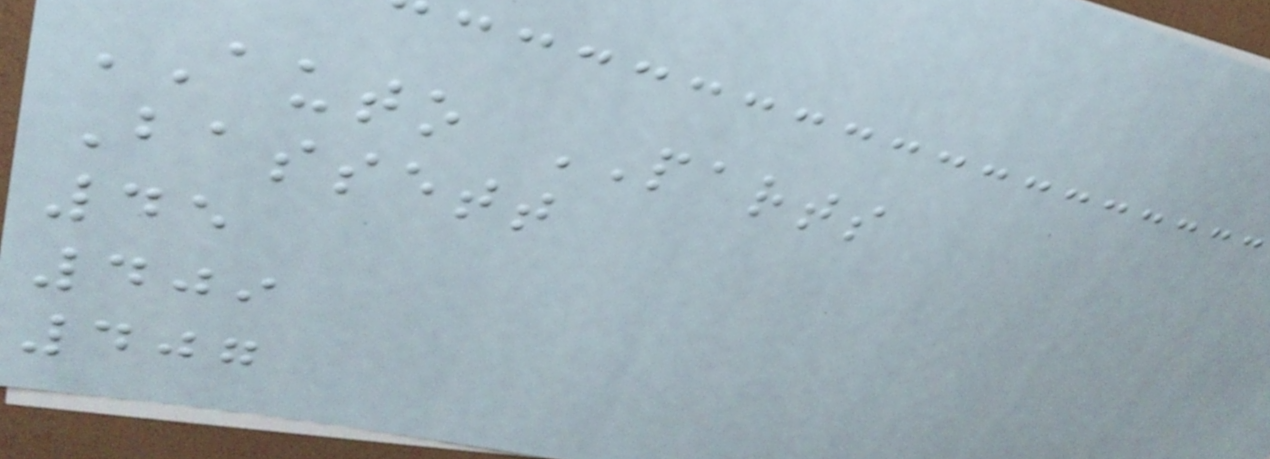AUTO PARTS
Bassett
45
409
407
